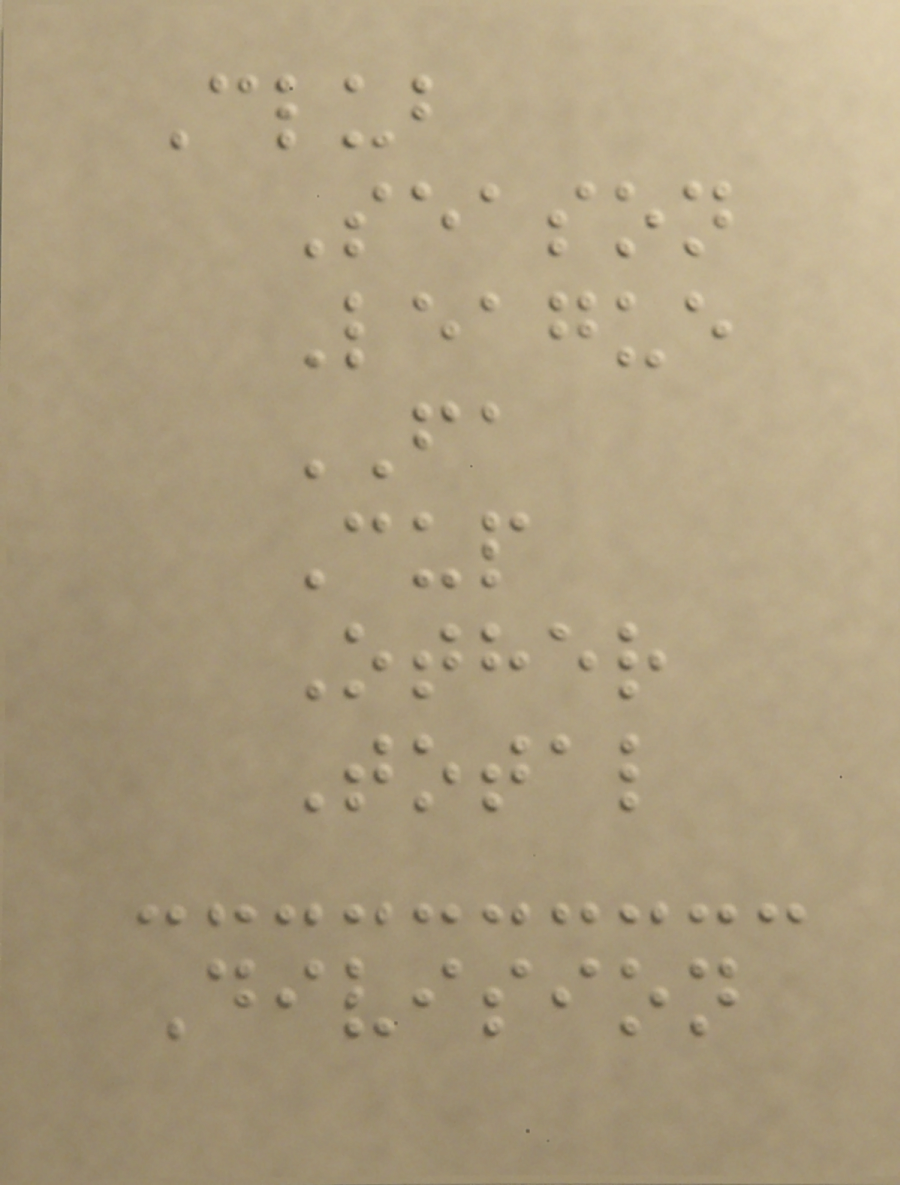Club
Season
League
FA
Cup
Other
Total
Division
